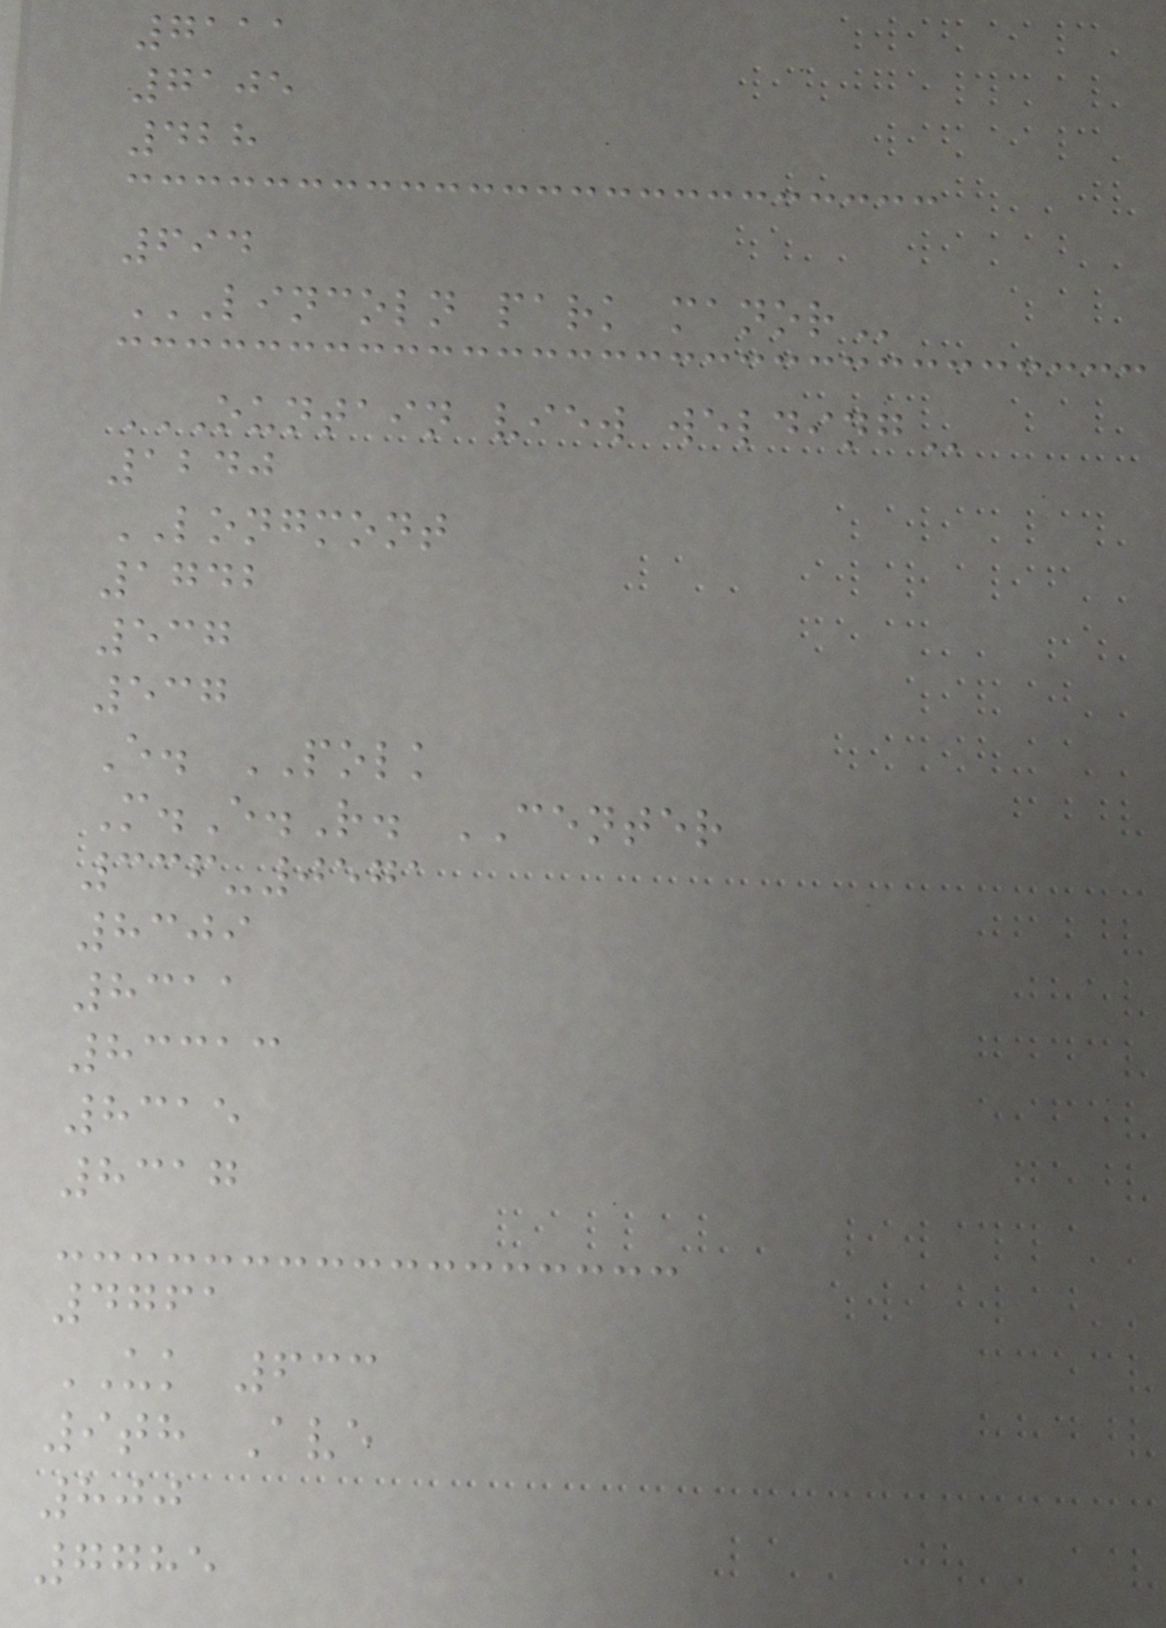7111
7105
428
694
LINCOLN PARK MANOR
OUNTAIN VIEW WELDING
1240
LONGMONT
1742
537
537
E. POLK
M.E.R. CENTER
336-0571
8309
8311
83313
8315
8317
4761
UK 633
9th Ave
800
7785
